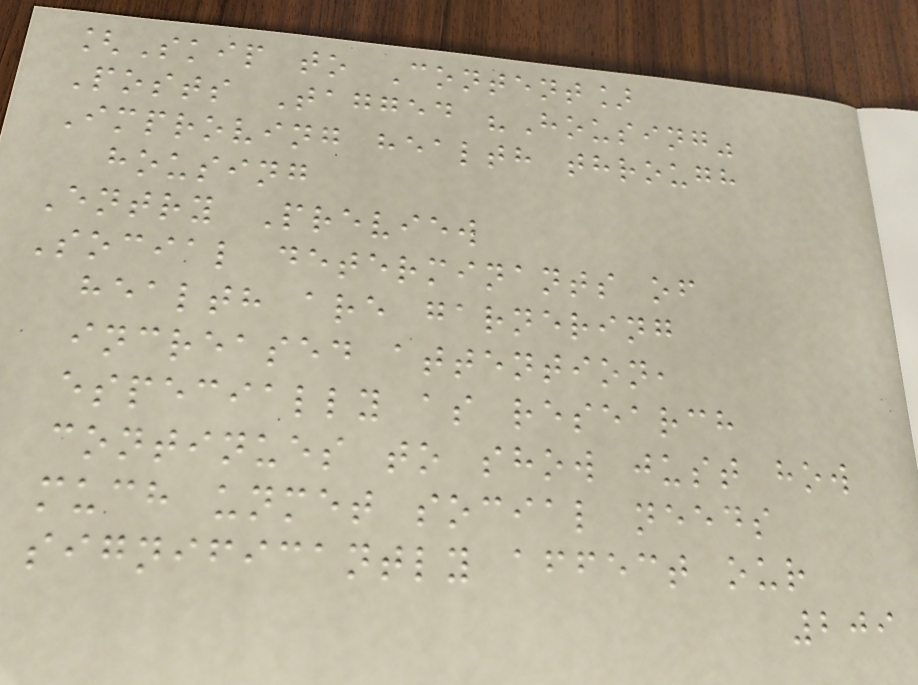[Skip to Content]
Posts Tagged "Housing"
Improving health through
housing
Entry Preview
Social determinants of
health are garnering
increased attention,
especially as research
continues to show just how
much unmet social needs
significantly affect our
209
